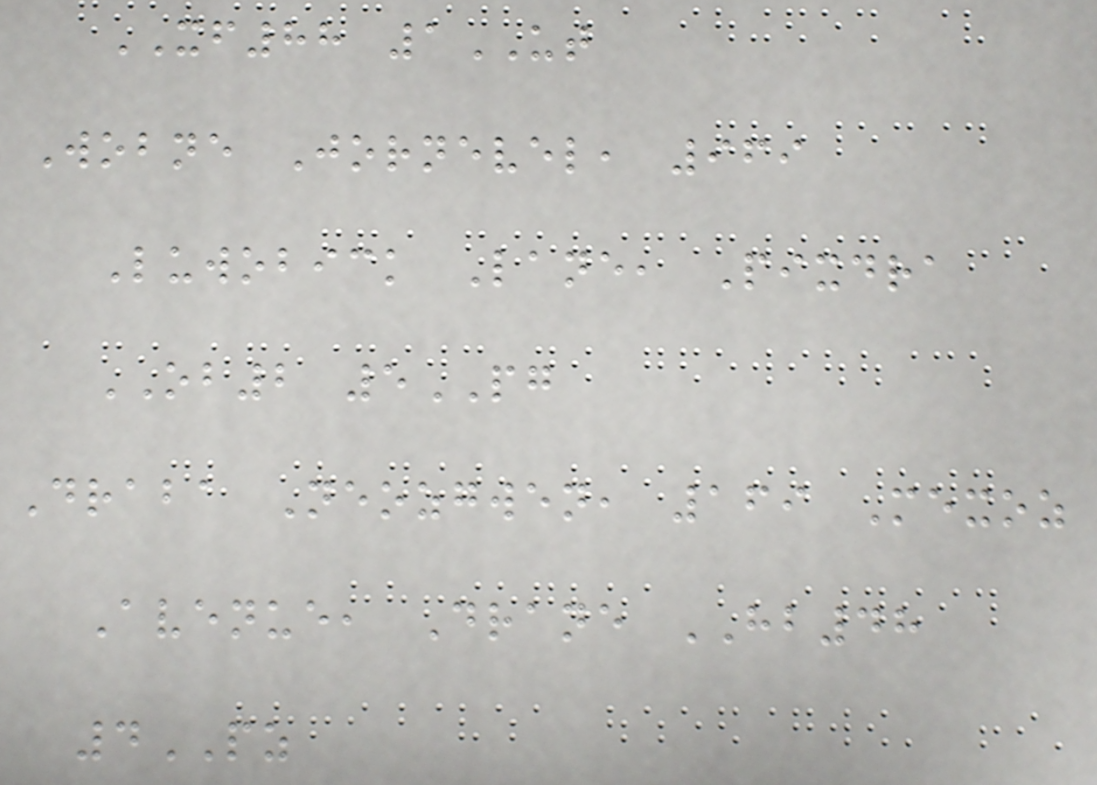XF88 1UT
Wobne Jornevel, 969
Luwobick Lane, Pixdra
OB2 5PG
Draba Neozgwen, 169 Mexoz
Avenue, Drane HB48
4PZ
